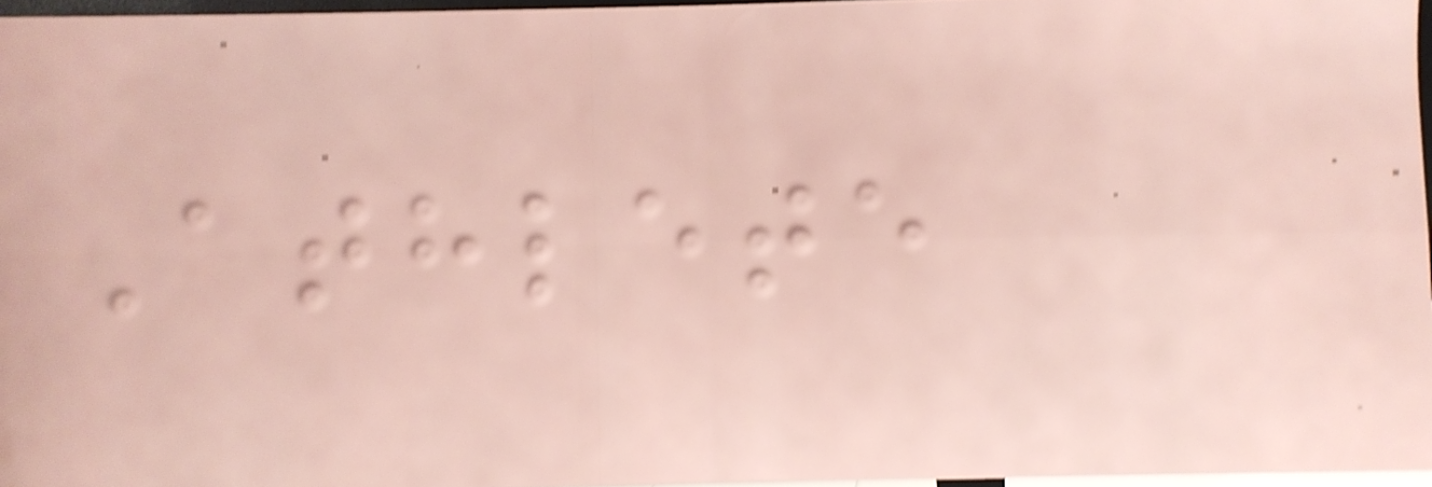Athlete
